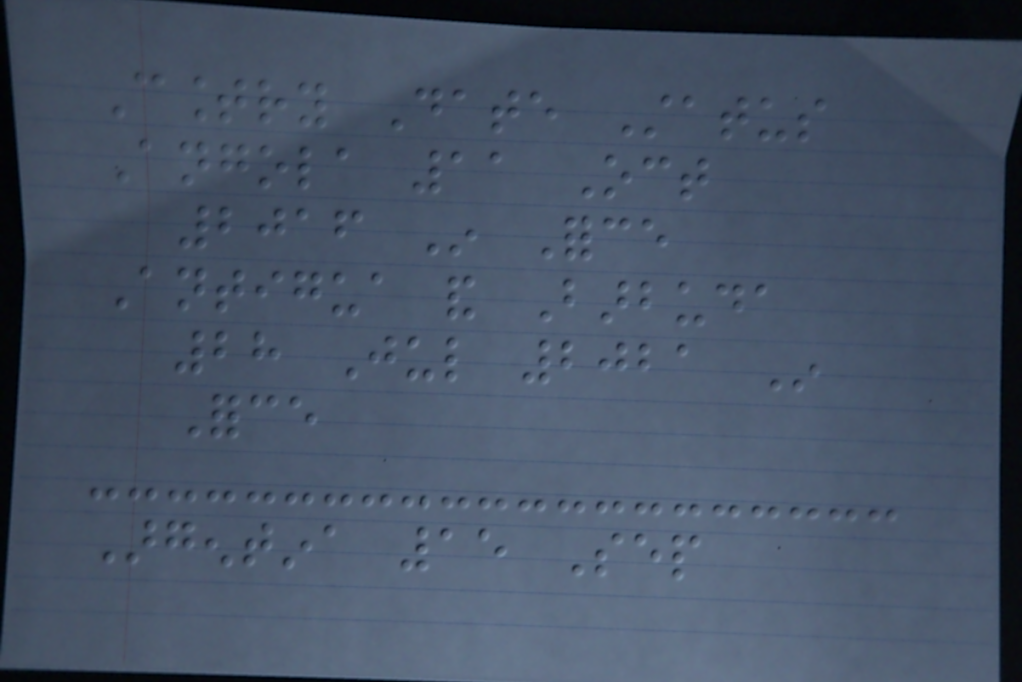Country Date Status
Angola 11 Oct
2016 In Force
Antigua and Barbuda
28 Jul 2021 In
Force
Argentina 15 Sep
